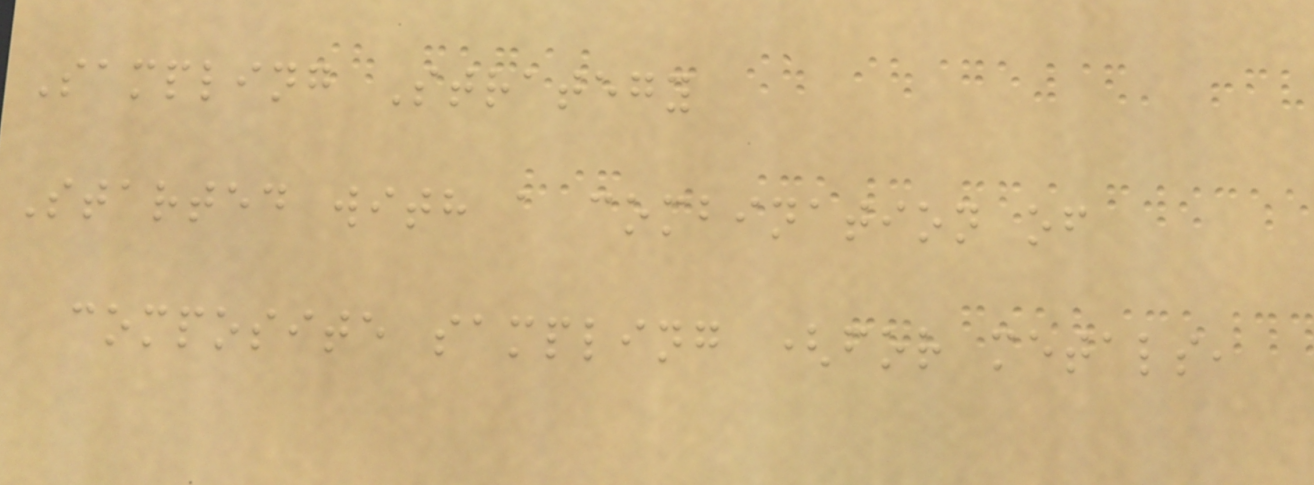Sampling Strategy
Started with a combination of
composite sampling (for metals,
